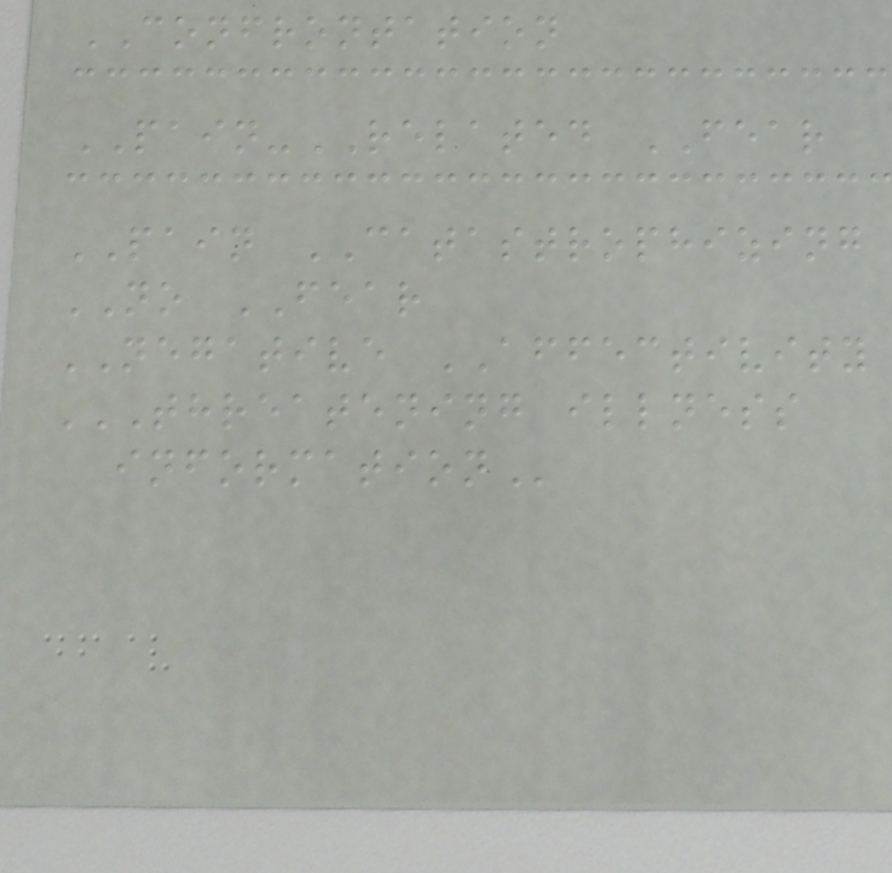CONFRONTATION
PAIN-RELATED FEAR
PAIN CATASTROPHIZING
NO FEAR
NEGATIVE AFFECTIVITY
THREATENING ILLNESS
INFORMATION
